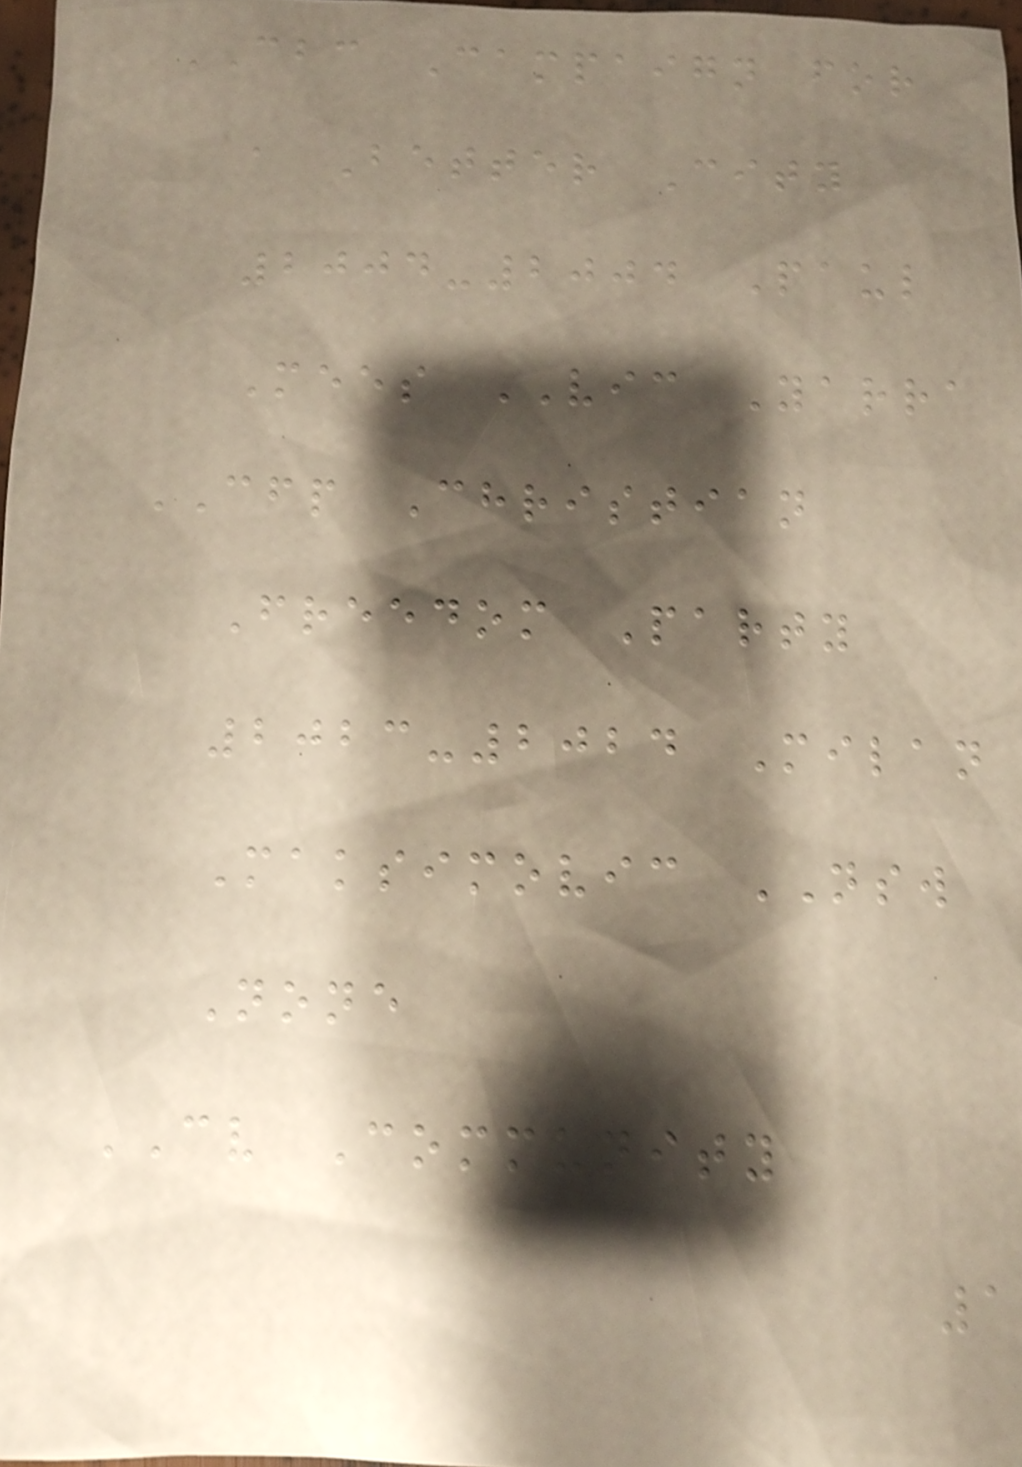CBC Campaign for
a Better City
2004-2004 Paul
Mees VIC Yarra
CFP Christian
Freedom Party
2023-2024 Milan
Maksimovic NSW
None
CV Community
1
